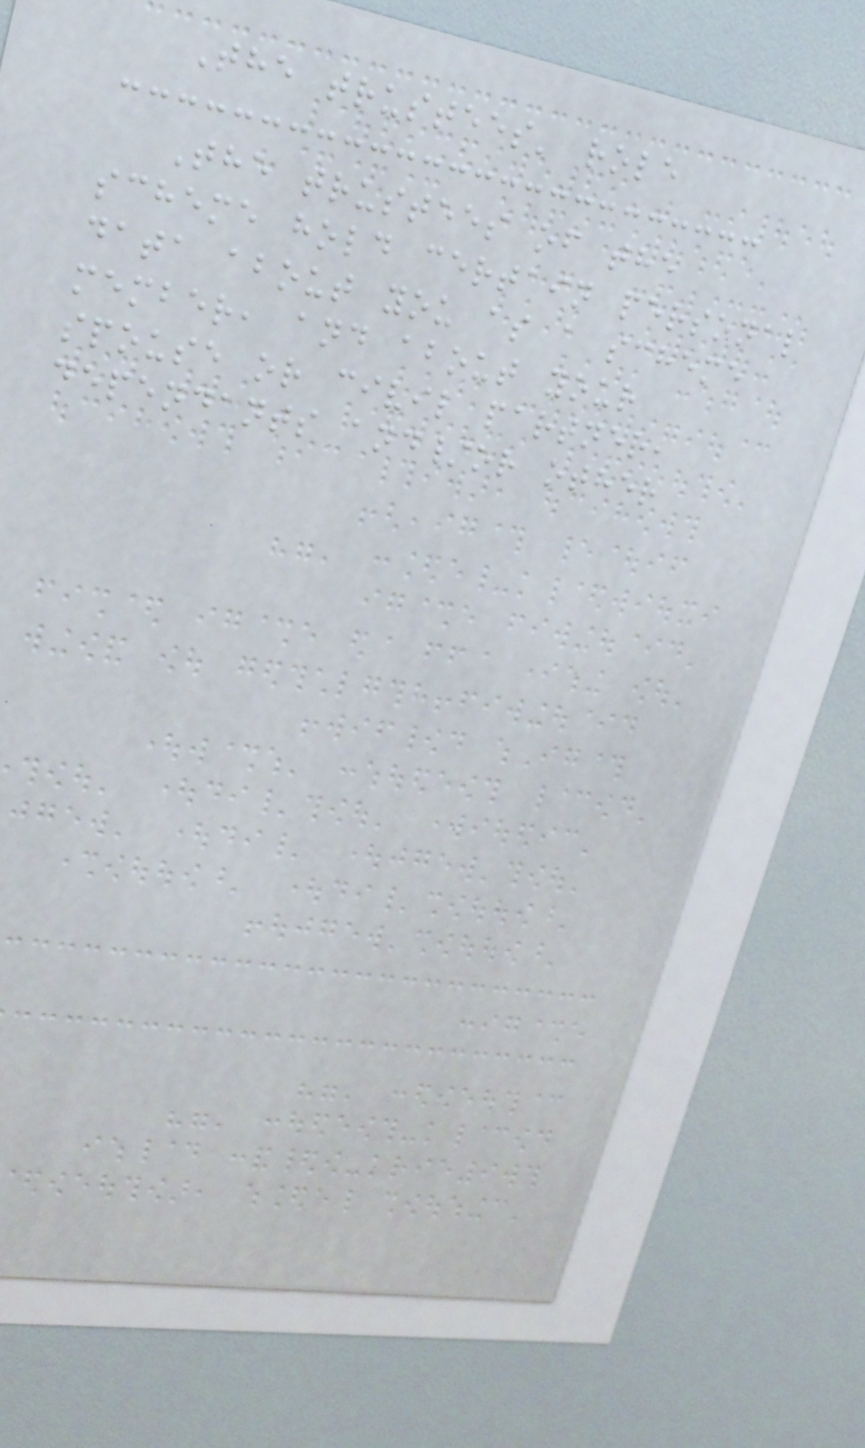The trustees' role
The trustees of the
scheme hold certain personal
data about you as a scheme
member, and about your
spouse or civil partner,
dependants and/or other
